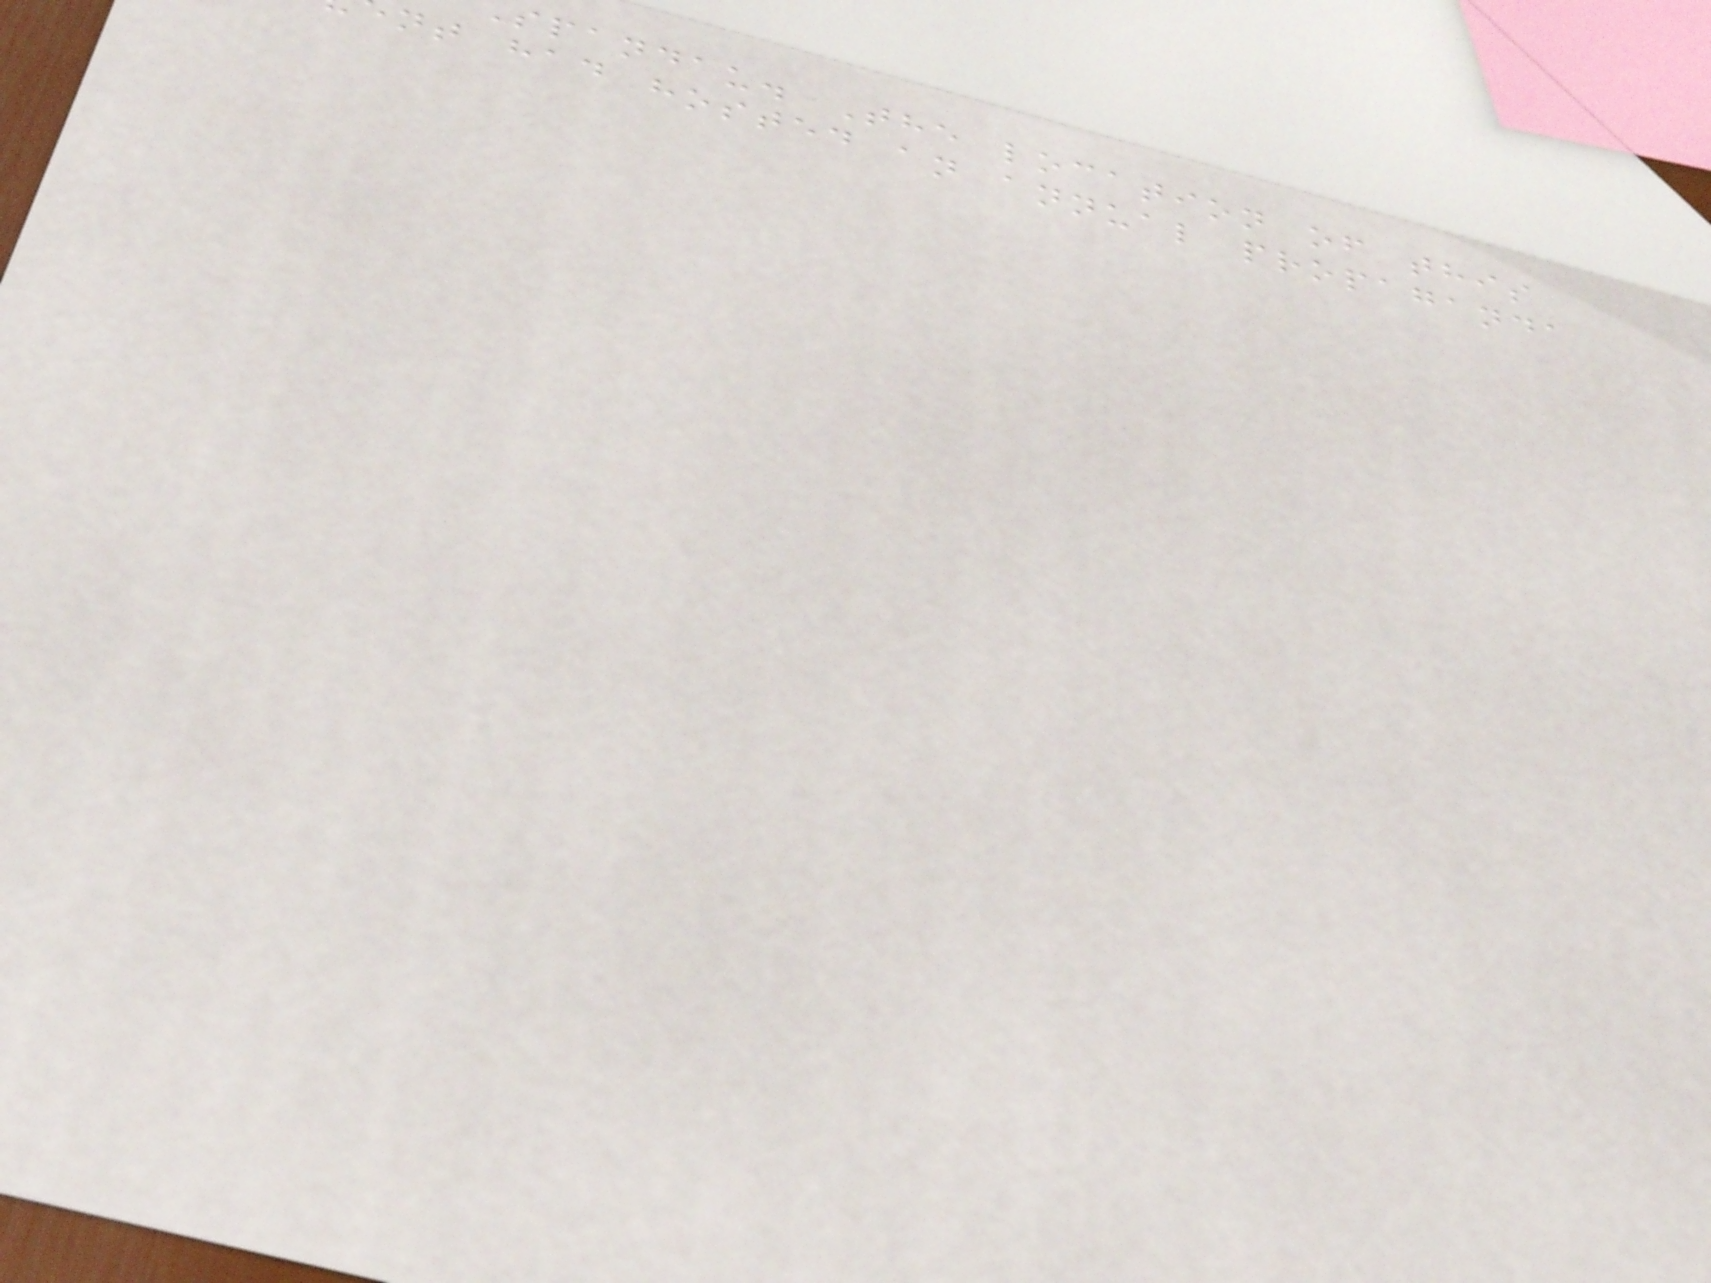spandau. The location of this
nt had hosted an annual propaganda
